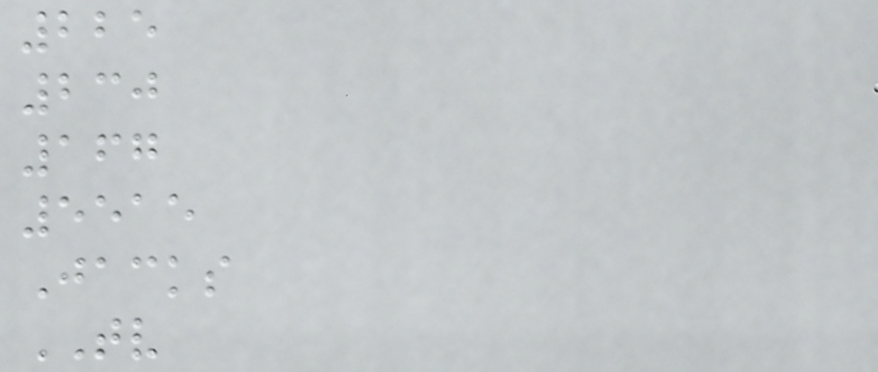225
230
167
5515
Jacks
TV
